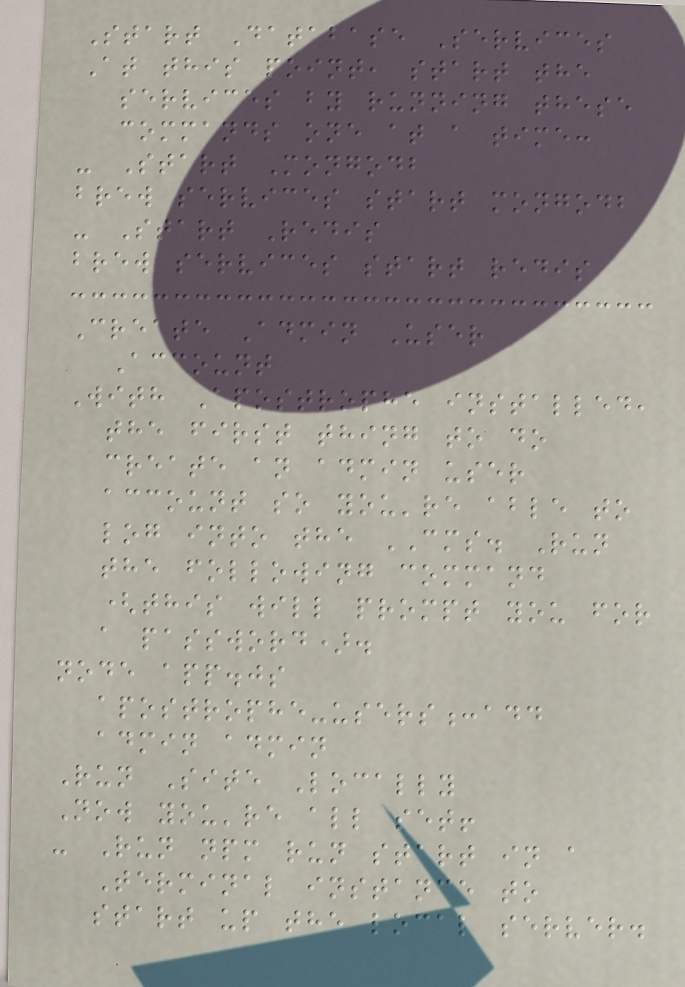Start Database Services
At this point, start the
services by running these
commands one at a time:
- Start Mongodb
brew services start mongodb
- Start Redis
brew services start redis
Create Admin User
Account
With Apostrophe installed,
the first thing to do
create an admin user
account so you're able to
log into the CMS. Run
the following command
(this will prompt you for
a password).
node app.js
apostrophe-users:add
admin admin
Run Site Locally
Now you're all set!
- Run npm run start in a
Terminal instance to
start up the local server.
